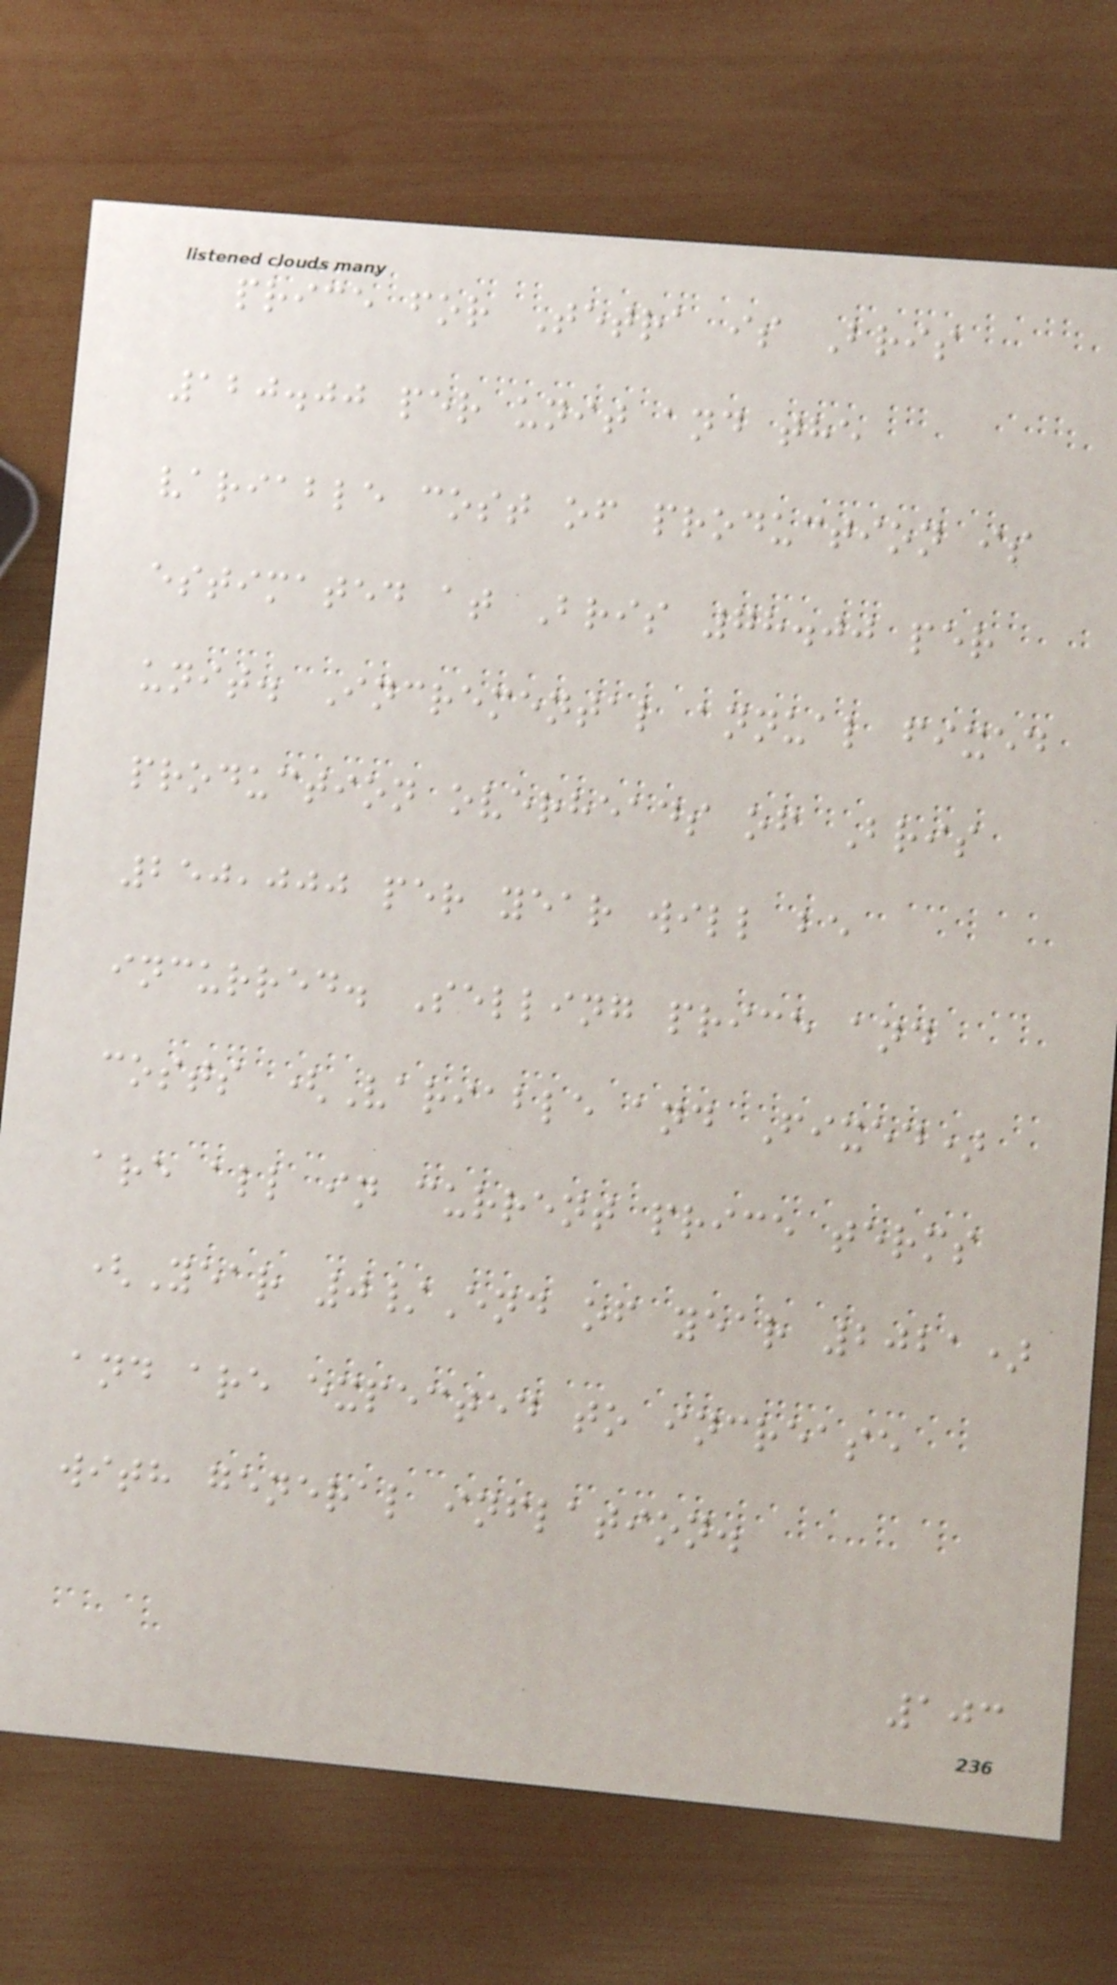price for Tetra is Bris
120.00 per unit and the
variable cost of production is
estimated at Bris 78.00 per
unit. Incremental annual fixed
production overheads of Bris
250,000 per year will be
incurred. Selling price and
costs (Variable and Fixed)
are all in current price terms
(Year 0/End of year 2021)
and are expected to increase
with general inflation.
103
